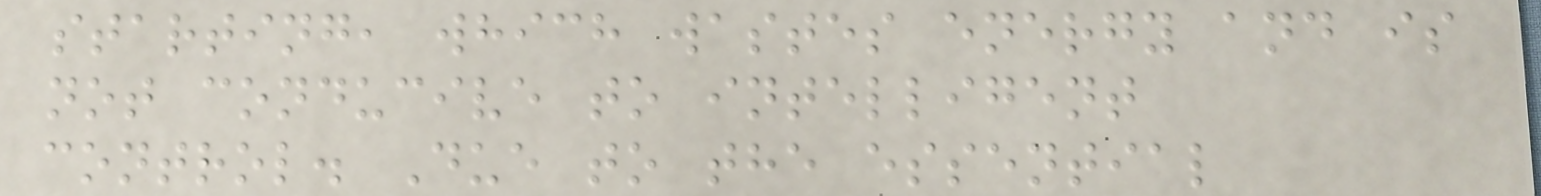starting, which wastes energy and is
not conducive to intelligent
control. Due to the essential
